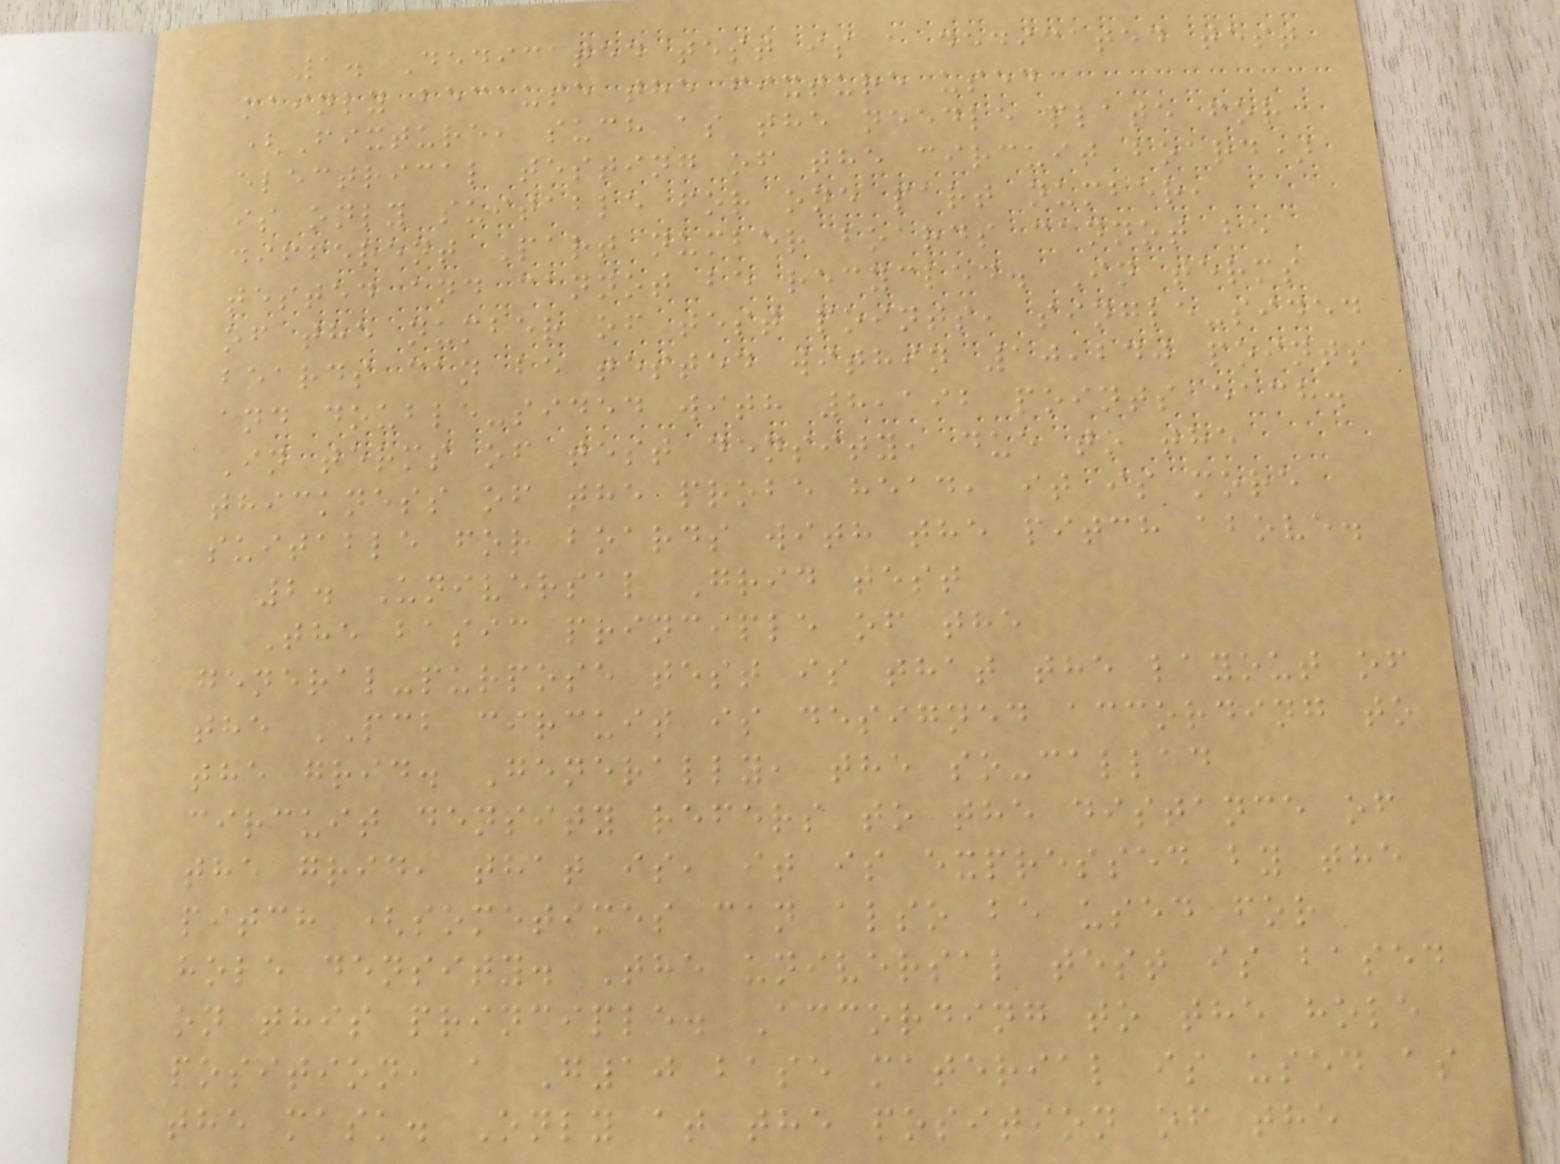1. Dedicated test is a dedicated test
mainly because the fixture used
(Fixture, such as the needle plate for
electrical testing of the circuit board)
is only suitable for one part number,
different Part number boards cannot be
tested and cannot be recycled. In terms
of the number of test points, single-sided
boards can be tested within 10,240 points
and double-sided with 8,192 points each.
In terms of test density, due to the
thickness of the probe head, it is more
suitable for boards with the pitch above.
2. Universal Grid test
The basic principle of the
general-purpose test is that the layout of
the PCB circuit is designed according to
the grid. Generally, the so-called
circuit density refers to the distance of
the grid, that is, it is expressed by the
pitch (sometimes can also be used for
hole density. The universal test is based
on this principle. According to the hole
position, a G10 base material is used as
the mask. Only at the position of the
